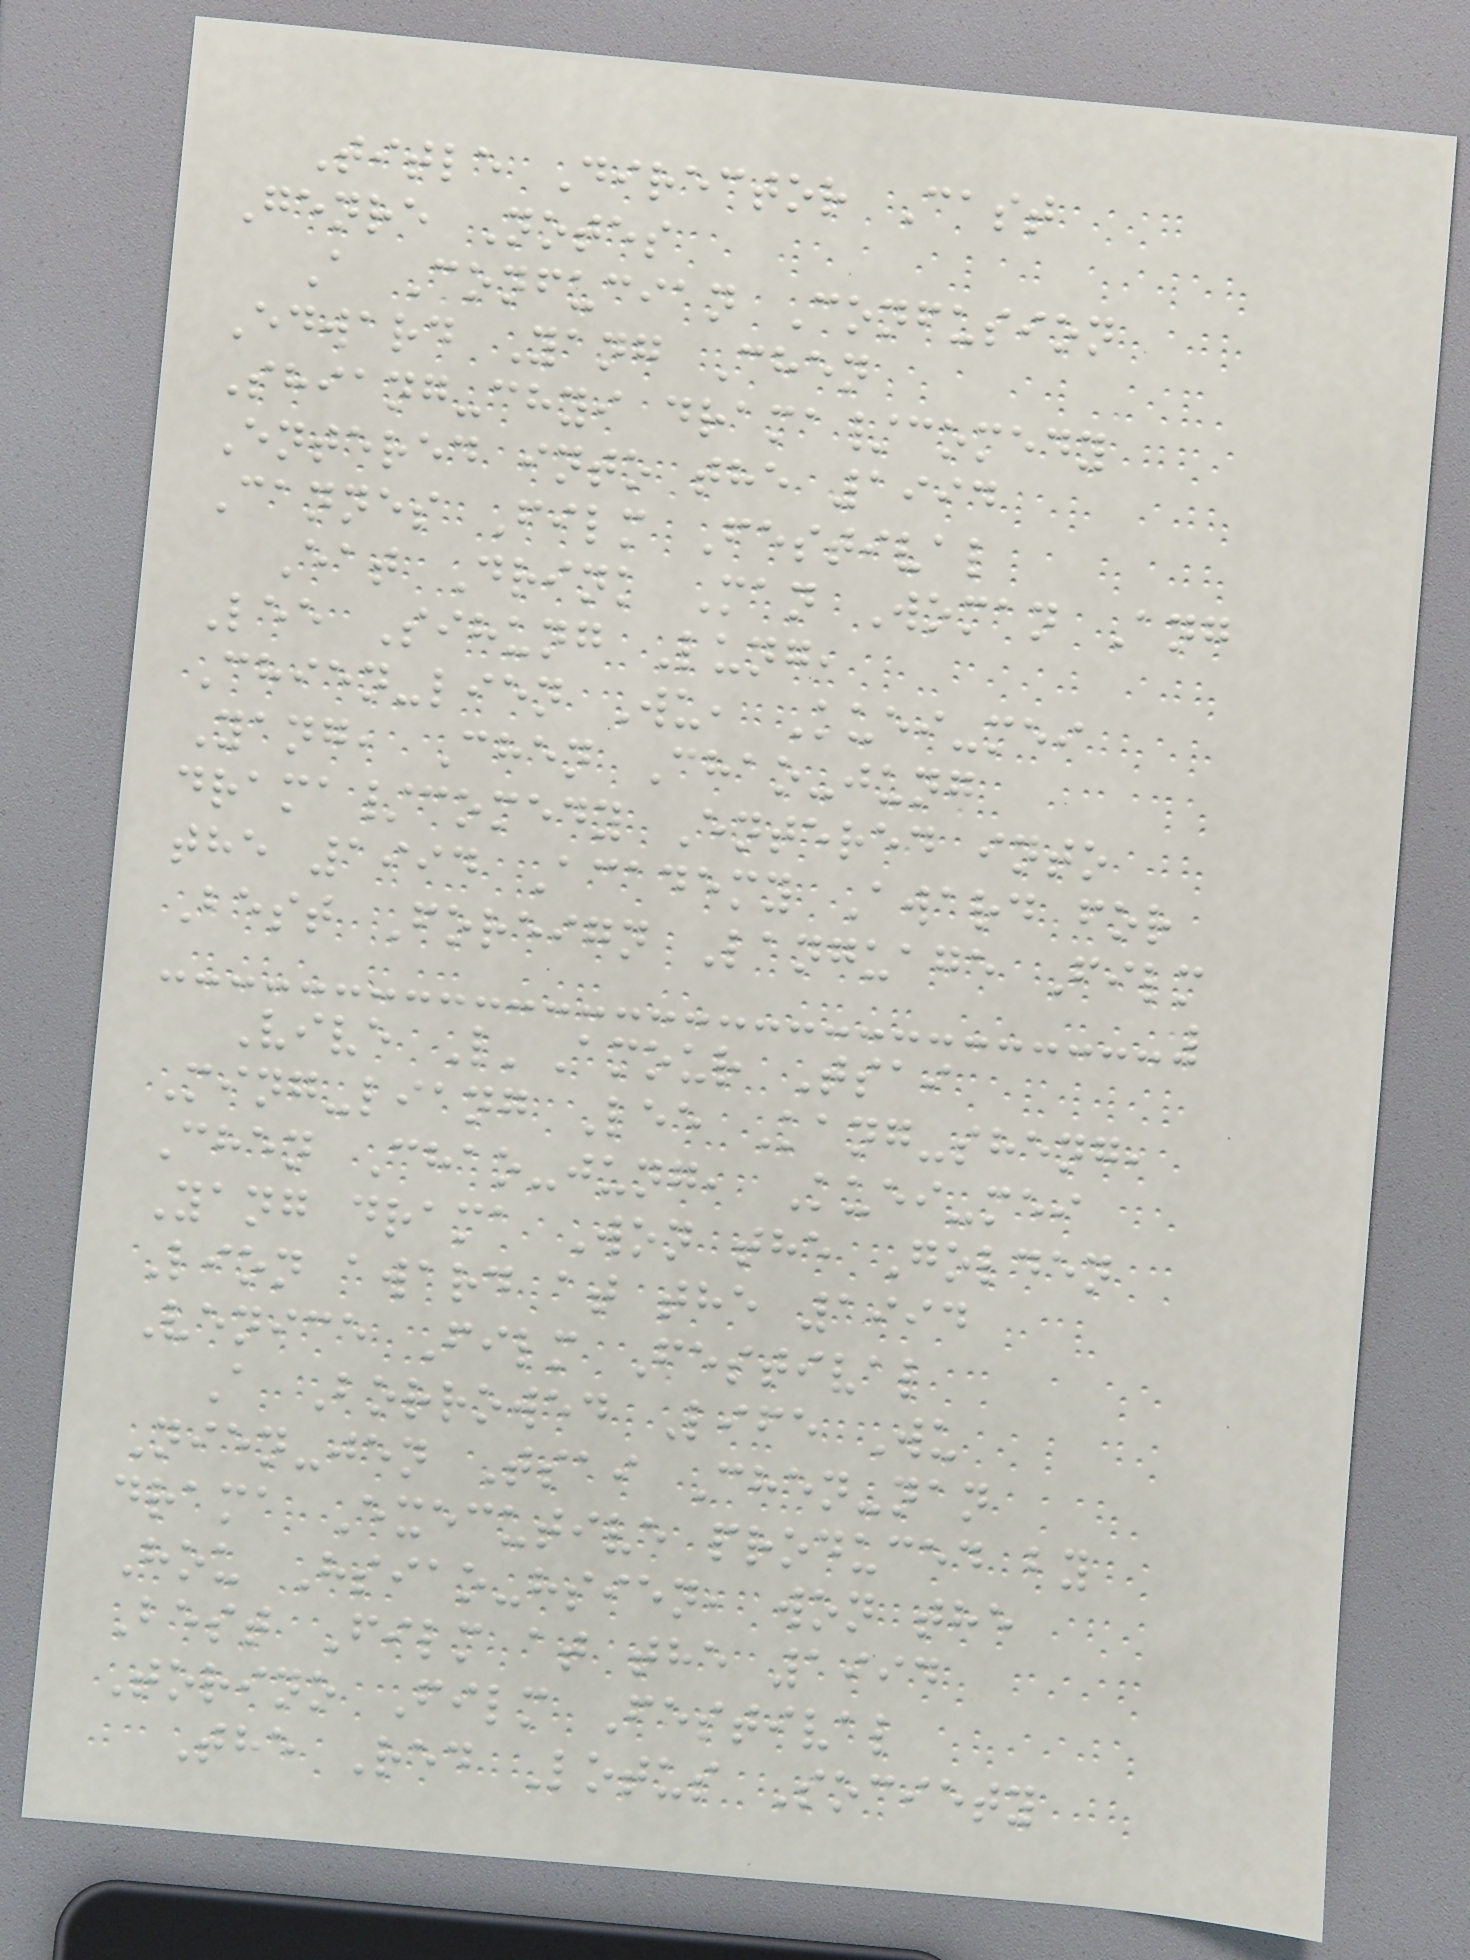Title Director Cast
Genre Notes
A Confucian Confusion
Edward Yang Chen
Shiang-chyi drama/comedy
Entered into the 1994
Cannes Film Festival
Eat Drink Man Woman Ang
Lee Sihung Lung,
Chien-lien Wu, Kuei-mei
Yang, Chen Chao-jung
drama/comedy Entered into
the 1994 Academy Award for
Best Foreign Language Film
Vive L'Amour Tsai
Ming-liang Lee Kang-sheng,
Chen Chao-jung, Kuei-mei
Yang drama Won the Golden
Lion award at the 1994
Venice Film Festival
A Borrowed Life Wu
Nien-jen Tsai Chen-nan
drama Executive produced by
Hou Hsiao-hsien, won the
Best Film at the 1994
Torino Film Festival
The Red Lotus Society
